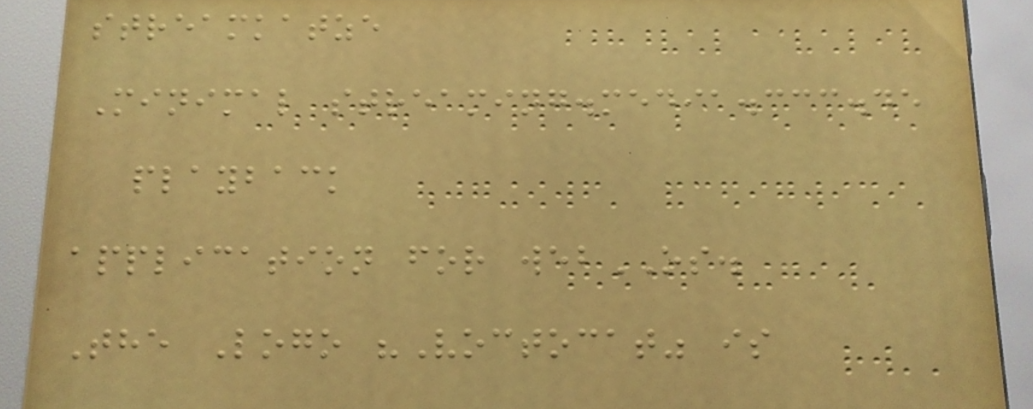streamkatze
Minimal streaming.media.ccc.de
playback
application for webOS.
The Logo "Voctocat" is
